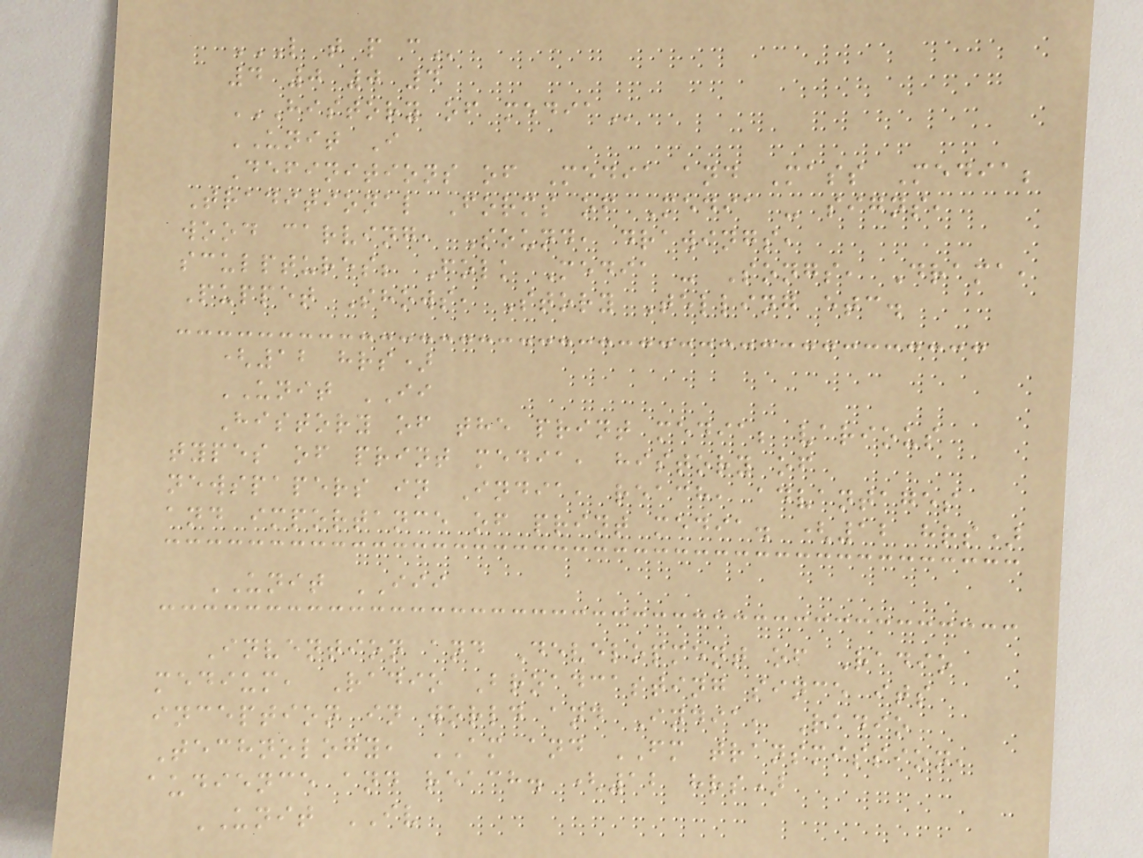L T P C
4 0 0 4
HISTORY OF MEDIA
UNIT I
Definitions of Media and Mass Media;
Traditional Forms of Media - signs,
wood carving, Sound, drawings,
sculptures; Folk Media - Songs, Drama,
Puppet Shows, Story Telling etc.
(12 hrs)
UNIT II
History of the print media; various
types of print media, history of
newspapers in India, reach, advantages
and importance of print media. (12 hrs)
UNIT III
Invention and Development of Radio
medium, Radio Broadcasting since its
inception in world and India, Radio
Technology, AM and FM transmission,
audience and reach. (12 hrs)
UNIT IV
